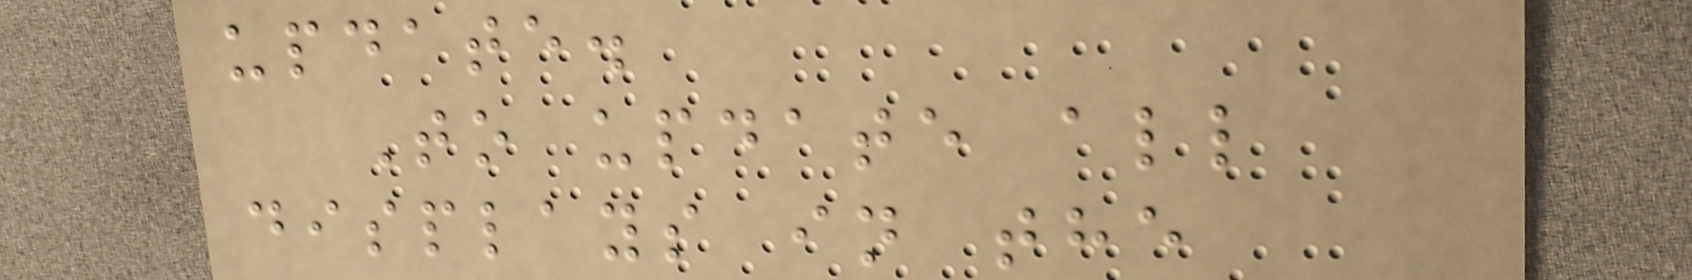update.
To update all
displays in the
